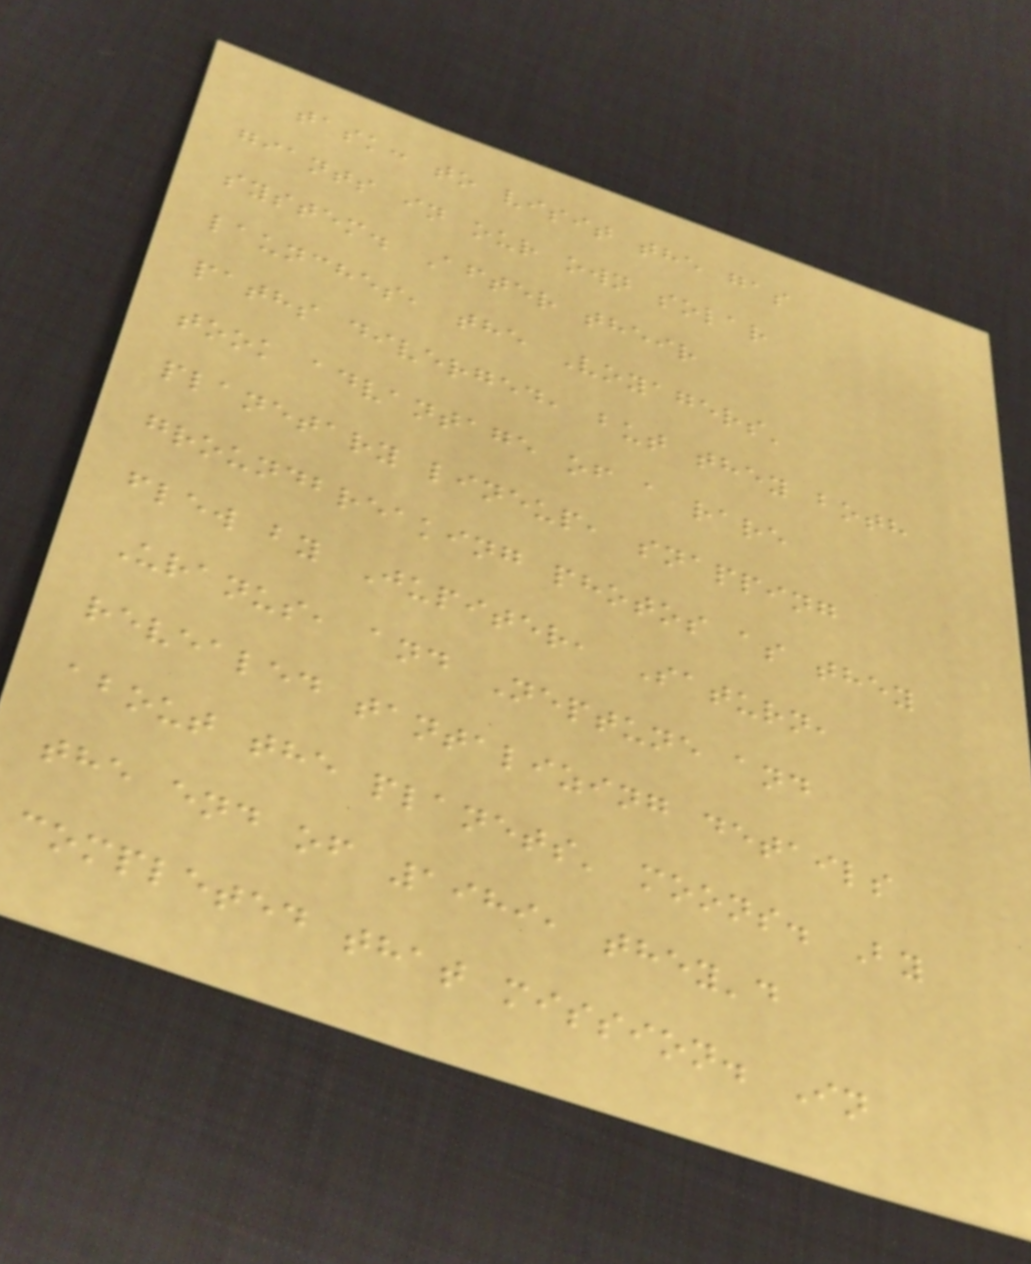task: to visit the gas
giants in our own solar
system. After their
launches, the Voyagers'
paths diverged, but they both
took advantage of a rare
planetary lineup, snapping
groundbreaking photos as they
flew by Jupiter, Saturn,
Uranus, and Neptune and
revealed tantalizing details
about the planets' moons. By
the end of 1989, they'd
completed that mission. In
